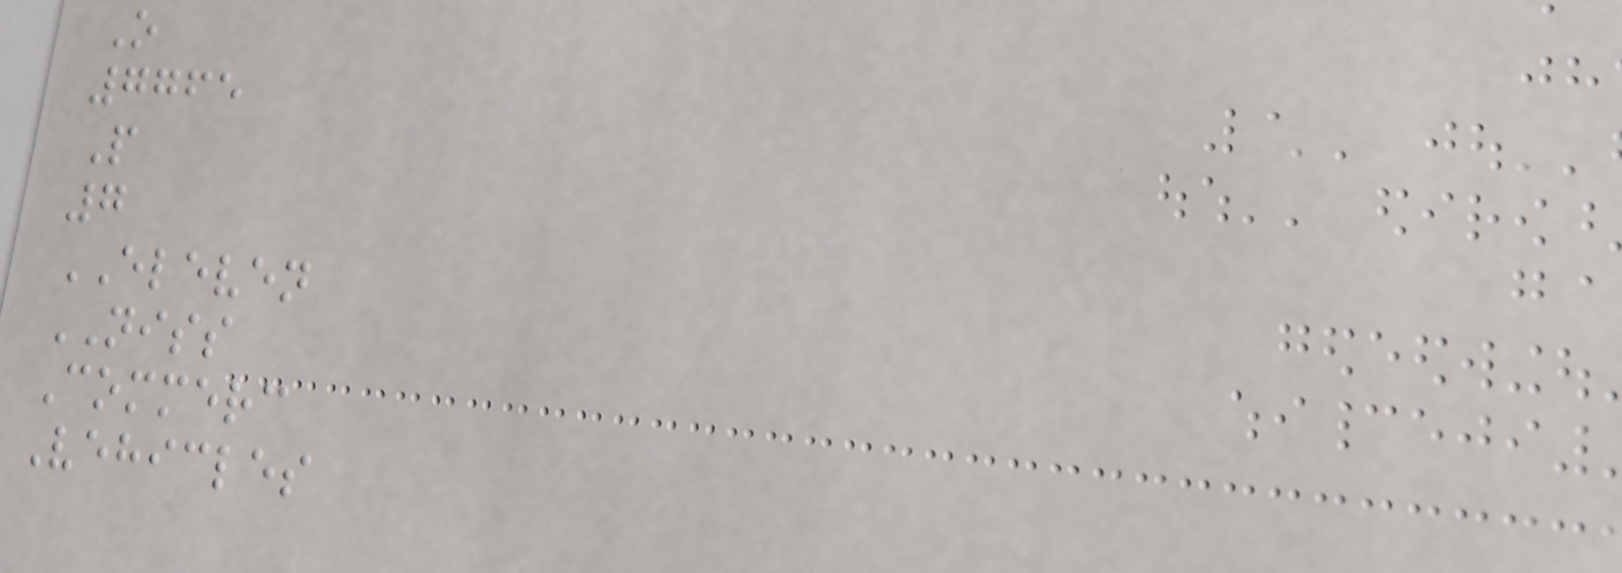O
7765
P
7
ELEVEN
NISS
Commerc
Vehicles
